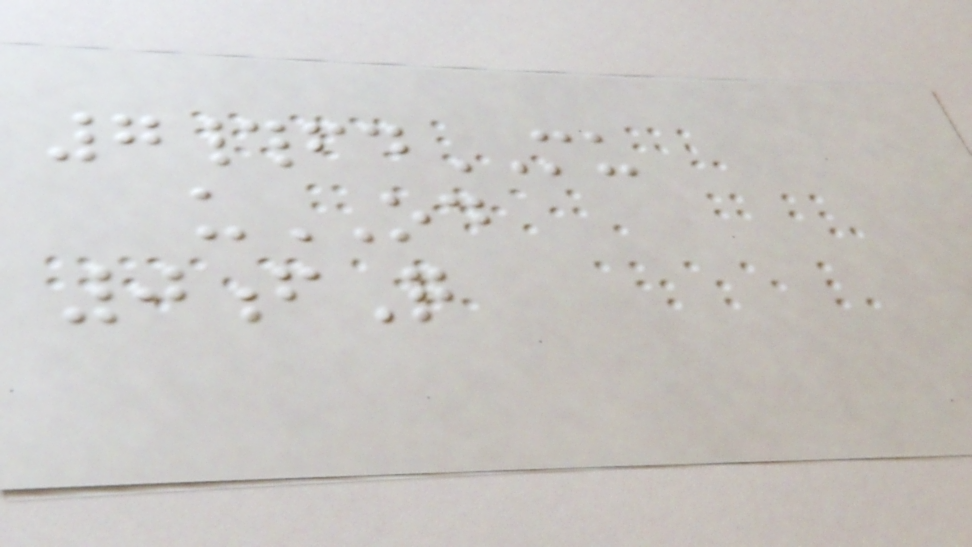7#fdMU
uOD
0fQ
